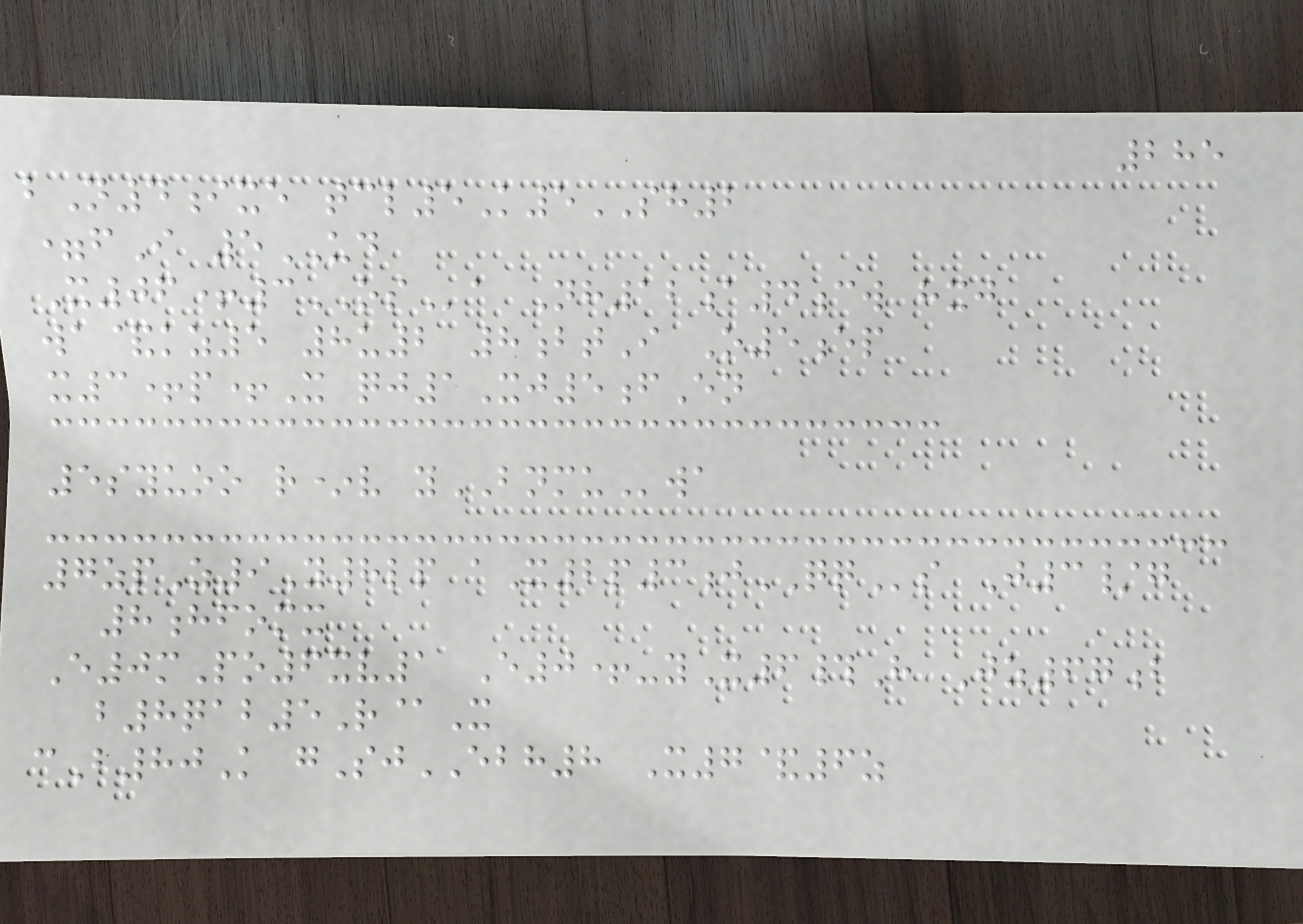285
bN4ixe tcl5K5SH2
=fI 5UD
X06+3OSa Nh12a4cw hxj
wa&kz5 8u2 8btI O5ep
x3+p+X qj1Xj5fEn
5syuoo r*v yBNMUwa
7zpZ9Y8lp aX2p3jQQs J3/g
8hfomx
E0mPo6xv1 E0+-yX6#H Jz67b
b8qab5R@X
cB80K gSjEBH8 X7&6z
